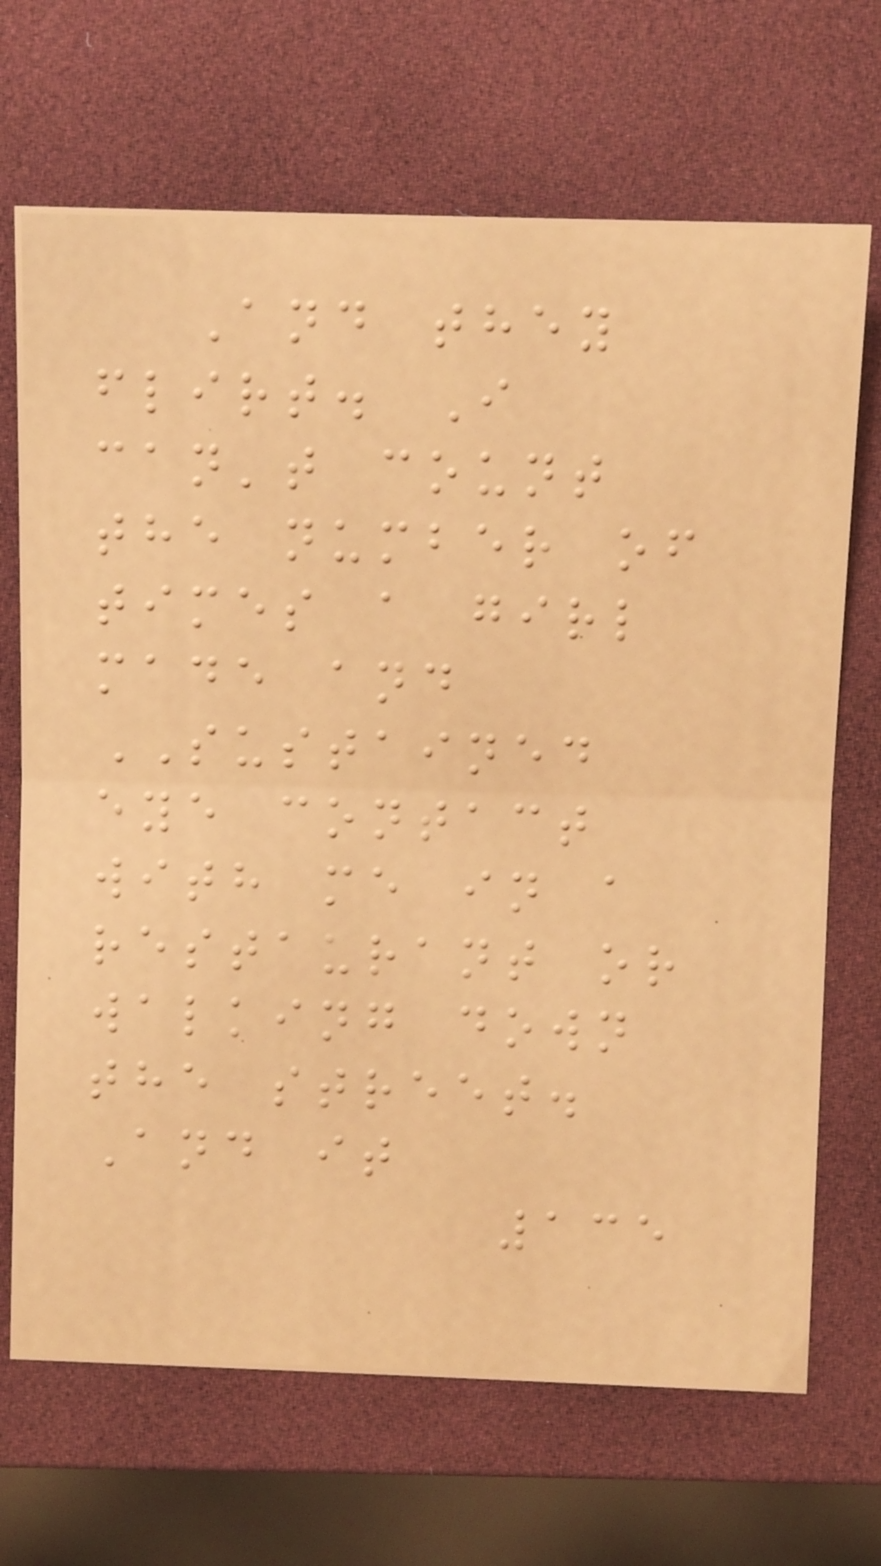And they
flirt. I
can't count
the number of
times a girl
made and
SUSTAINED
eye contact
with me in a
restaurant or
walking down
the street.
And it
135
